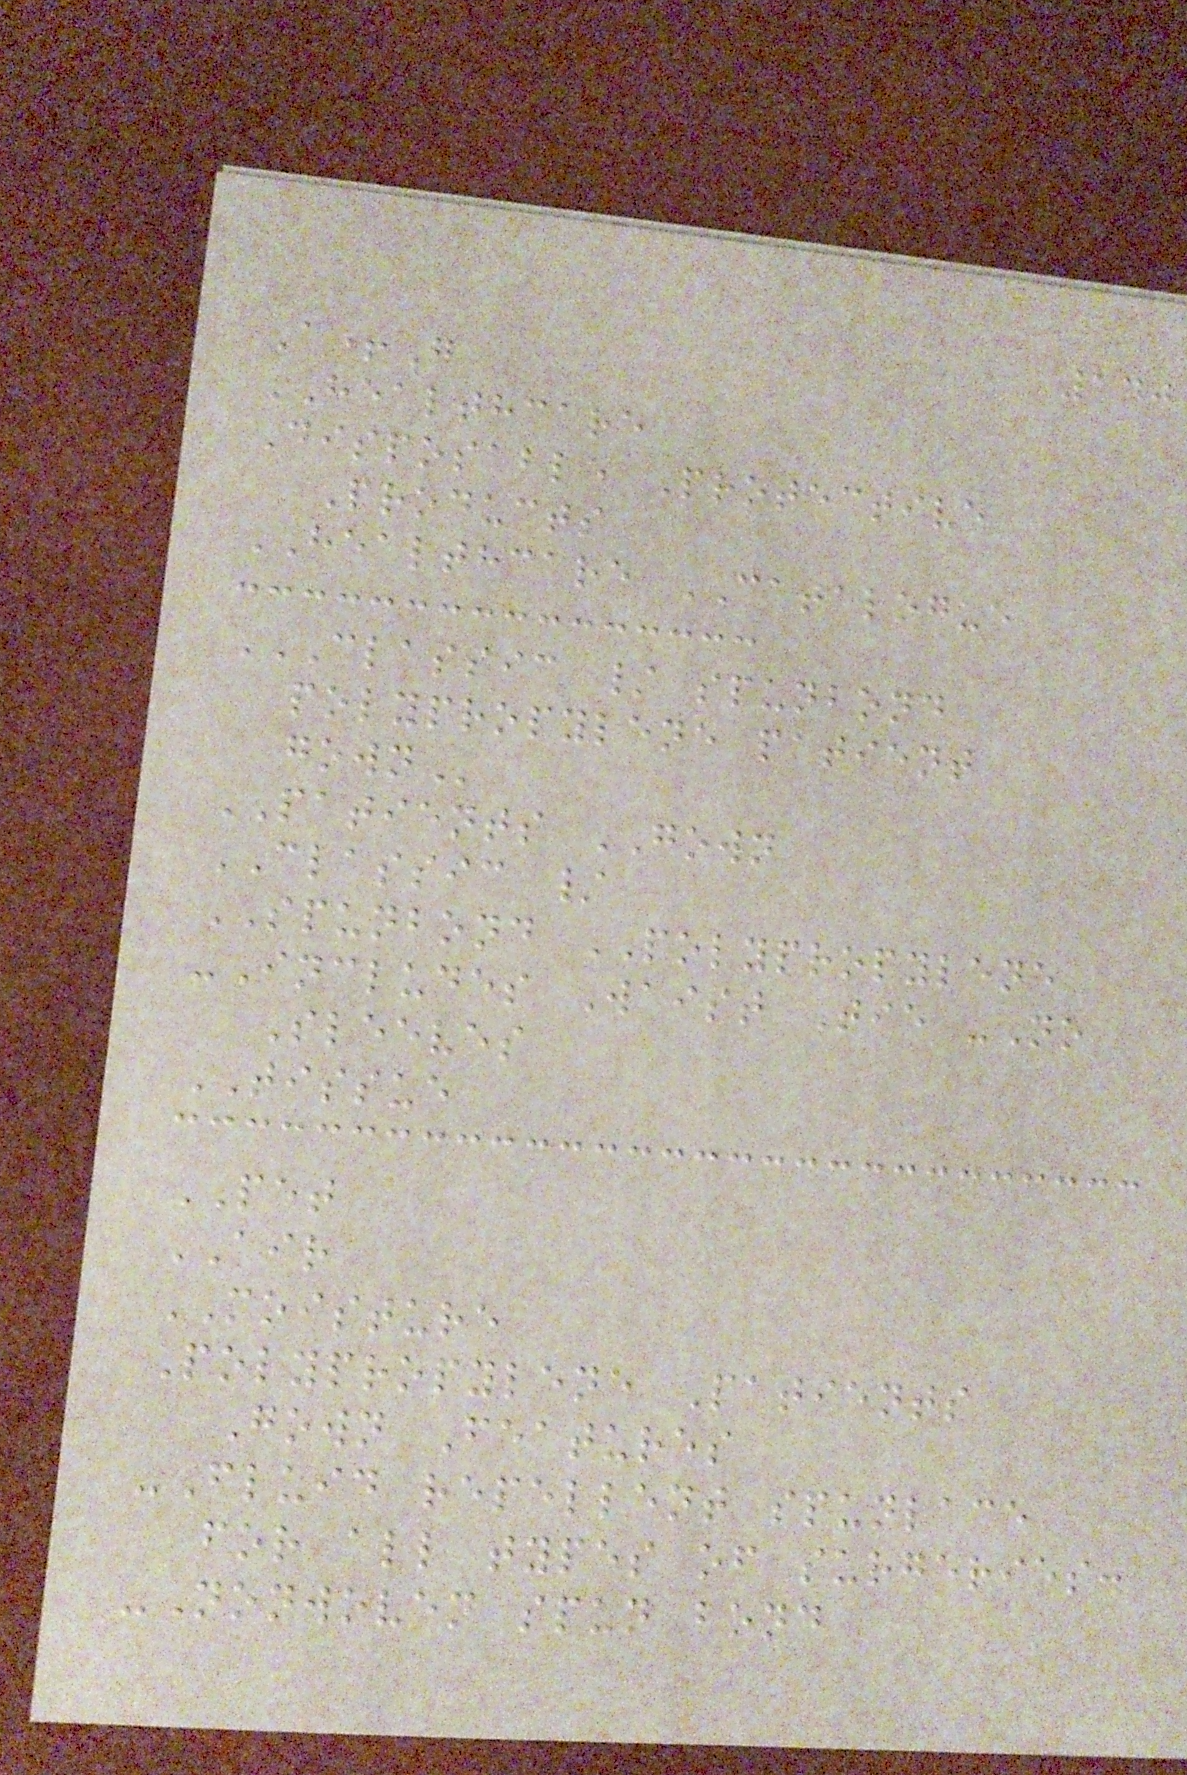140
A+G
HEALTHCARE
Disposable Protective
Products
HEALTHCARE CATALOGUE
CLASSIC / SPUNBOND
POLYPROPYLENE PATIENT
GOWN
PATIENTS GOWN
CLASSIC /
SPUNBOND POLYPROPYLENE
-Includes Waist Tie -No
Sleeves
TISSUE
PET
AIR
MOISTURE
Polypropylene Patients
Gown Features
-Fluid repellent spunlace
for all types of surgeries.
-Nonwoven spun bond
